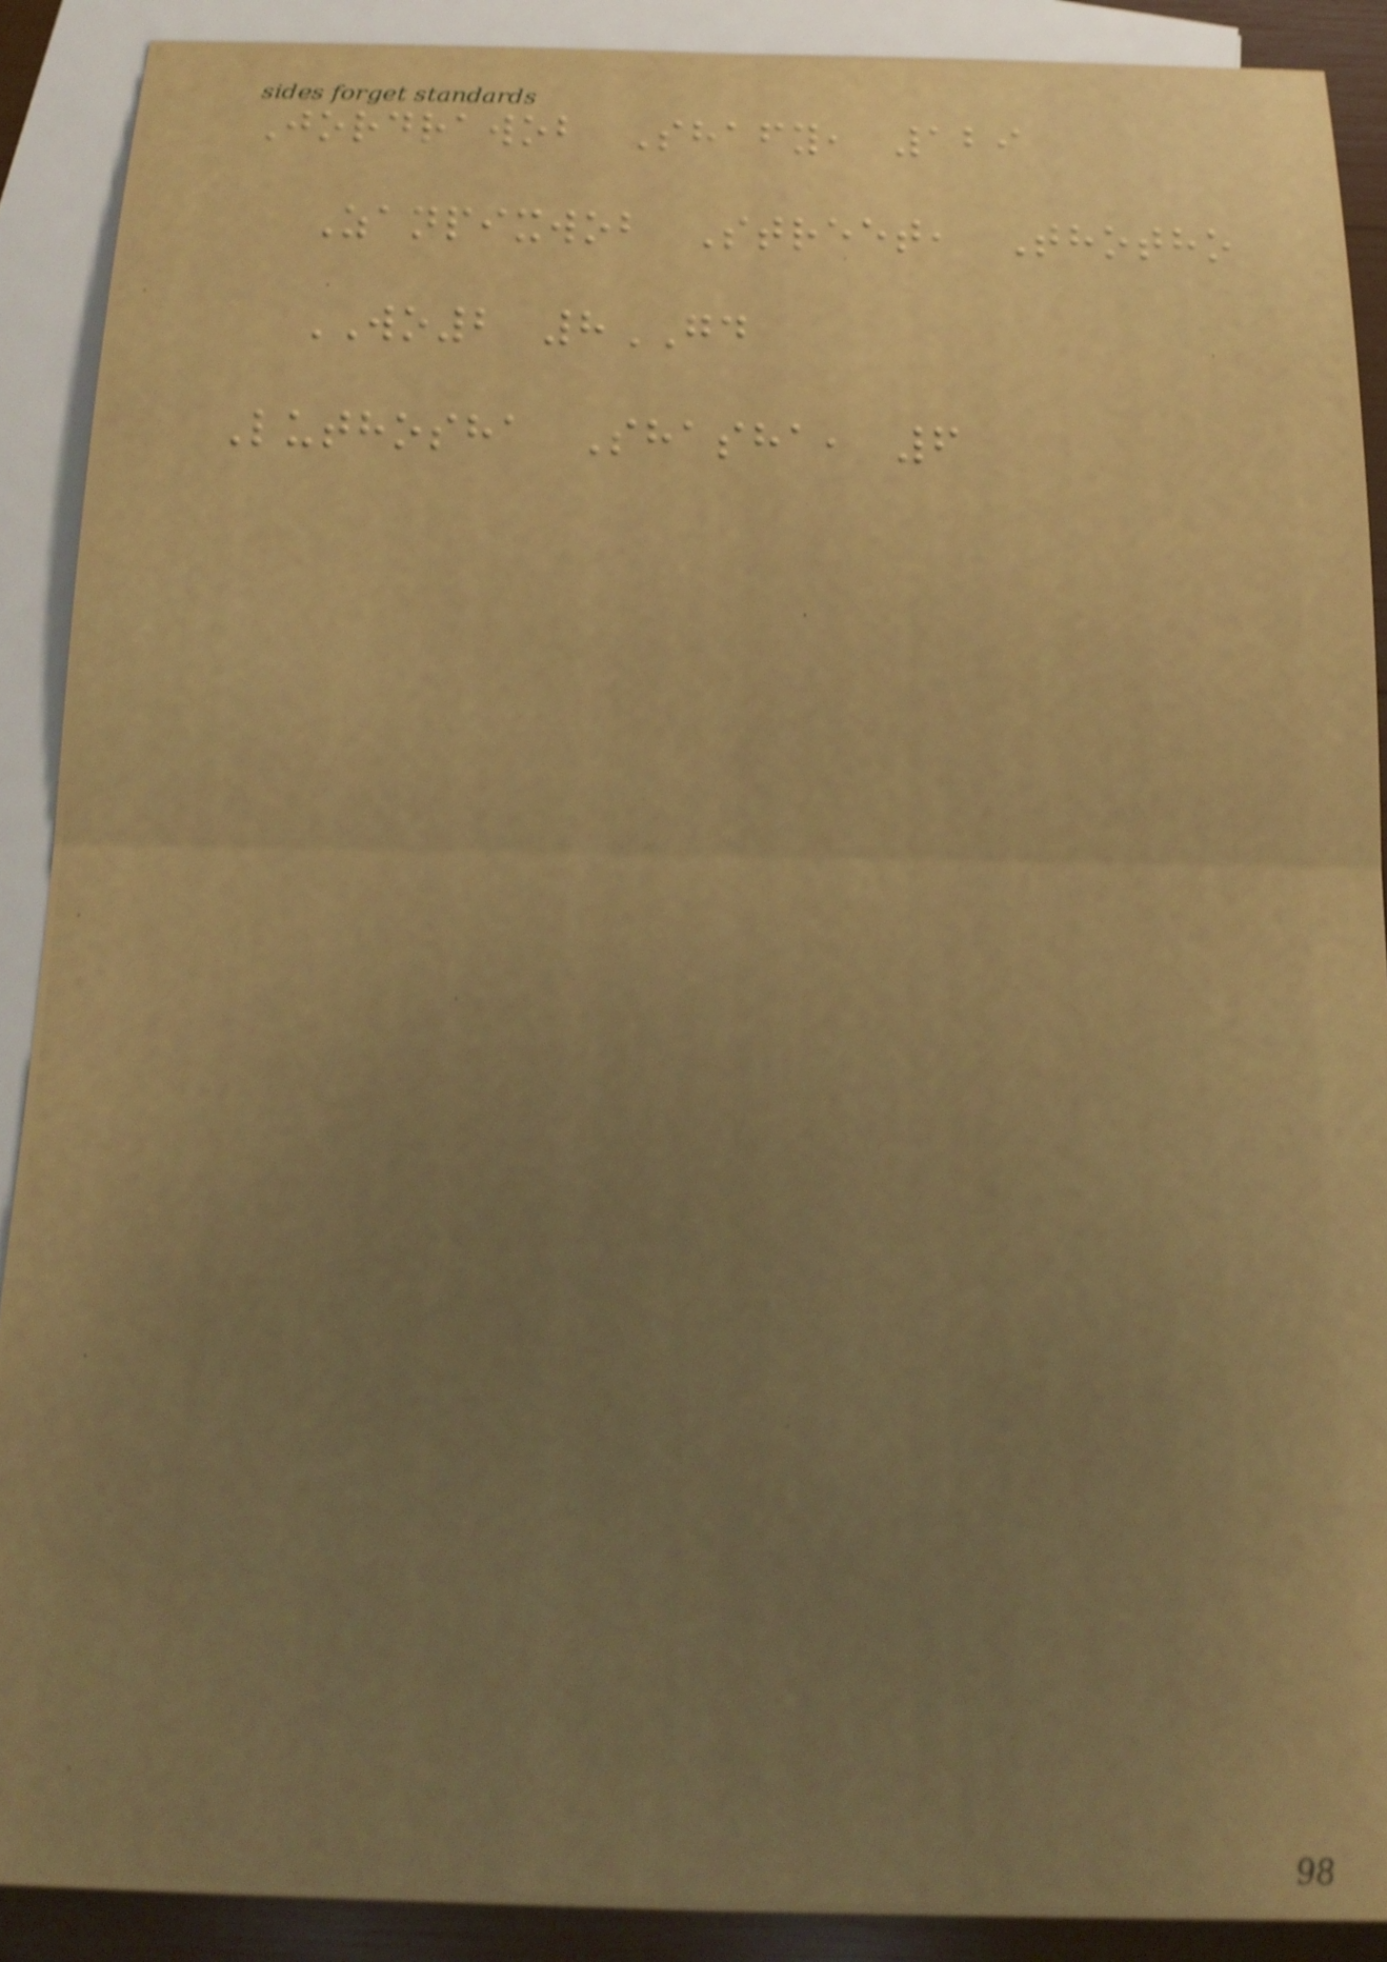Jordrawob Shafy, 129
Zanpixwob Street, Thotho
WO2 8GD
Luthosha Shasha, 6
